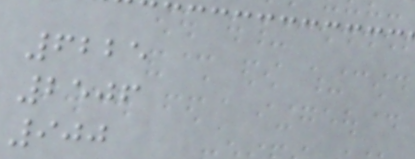6225
2506
900
